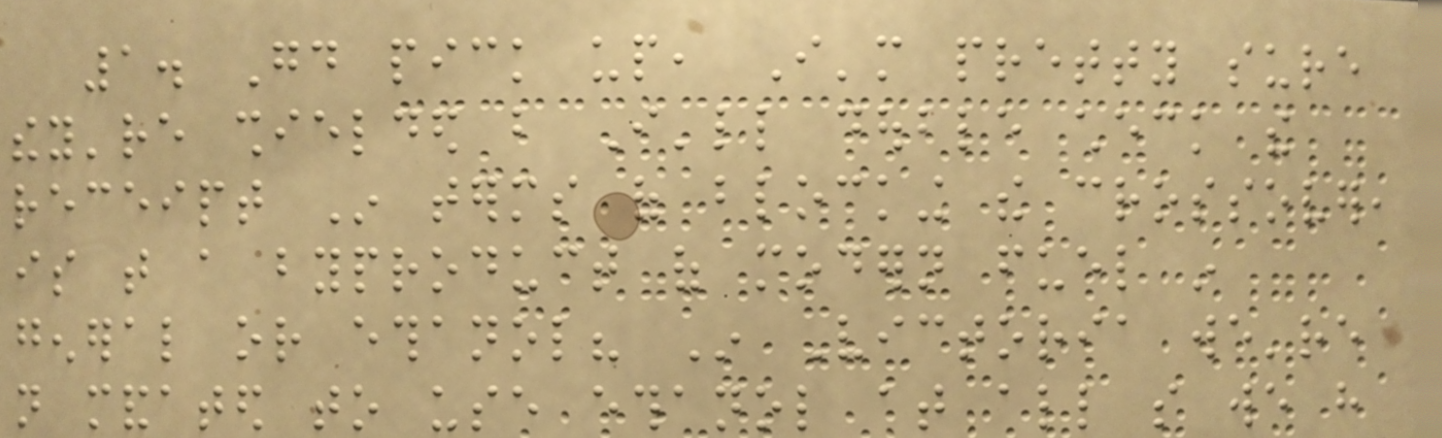1. Good pick up, I'm pretty sure
they're shielded but I'll double check the
receipt In terms of blocking the crossover,
is that a byproduct of modern fuel in
general or ethanol? In Victoria we're
not mandated to use ethanol at all so we have
